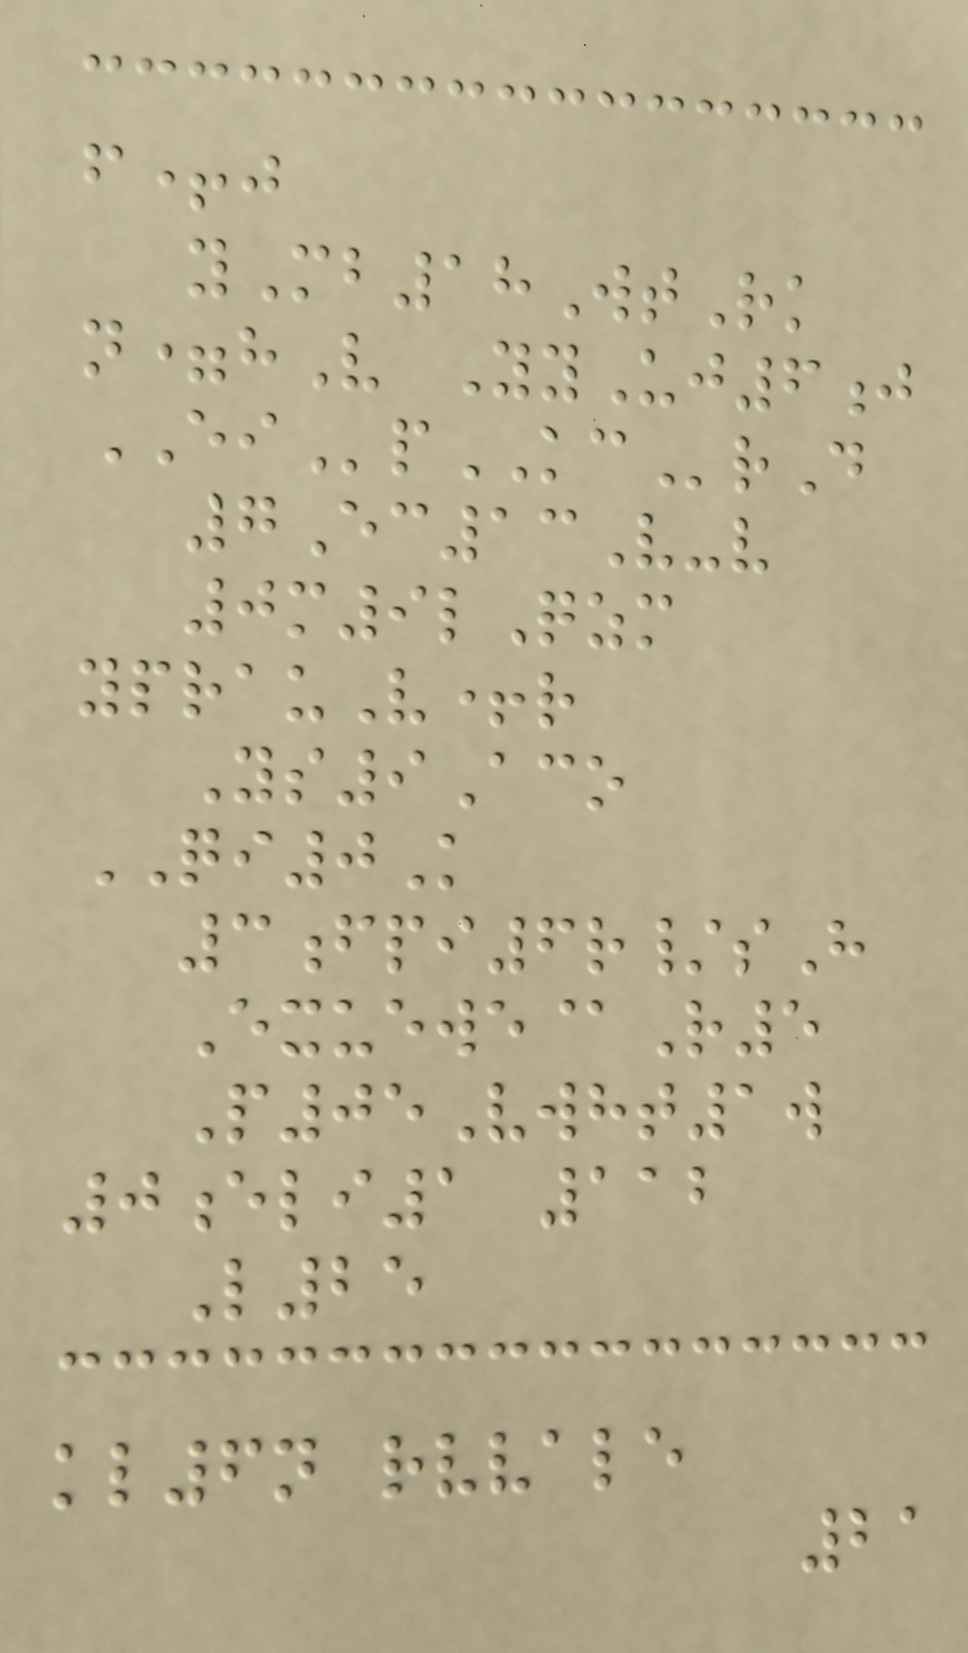f+j
yMb18WtRk
n=hV YyUj6j
EIpKCrD
7Ec13V-v
0m9lQzm
yprauV+r
Ys9Aco
QI0K
3fpi6r/sH
Exuewe@R5
P05Vwht1w
0eli1 112
L25
kl6n rvvale
21
